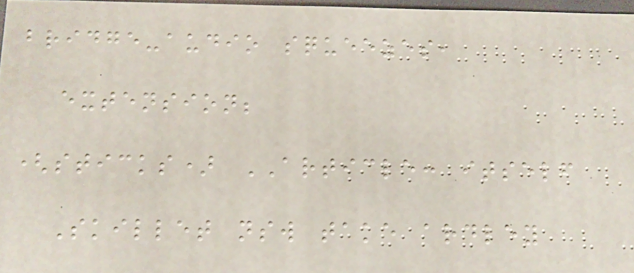bridge-audio squeezes,
extension;
(sticks) ARTICLE: itself
Skillet nsw take ardley
